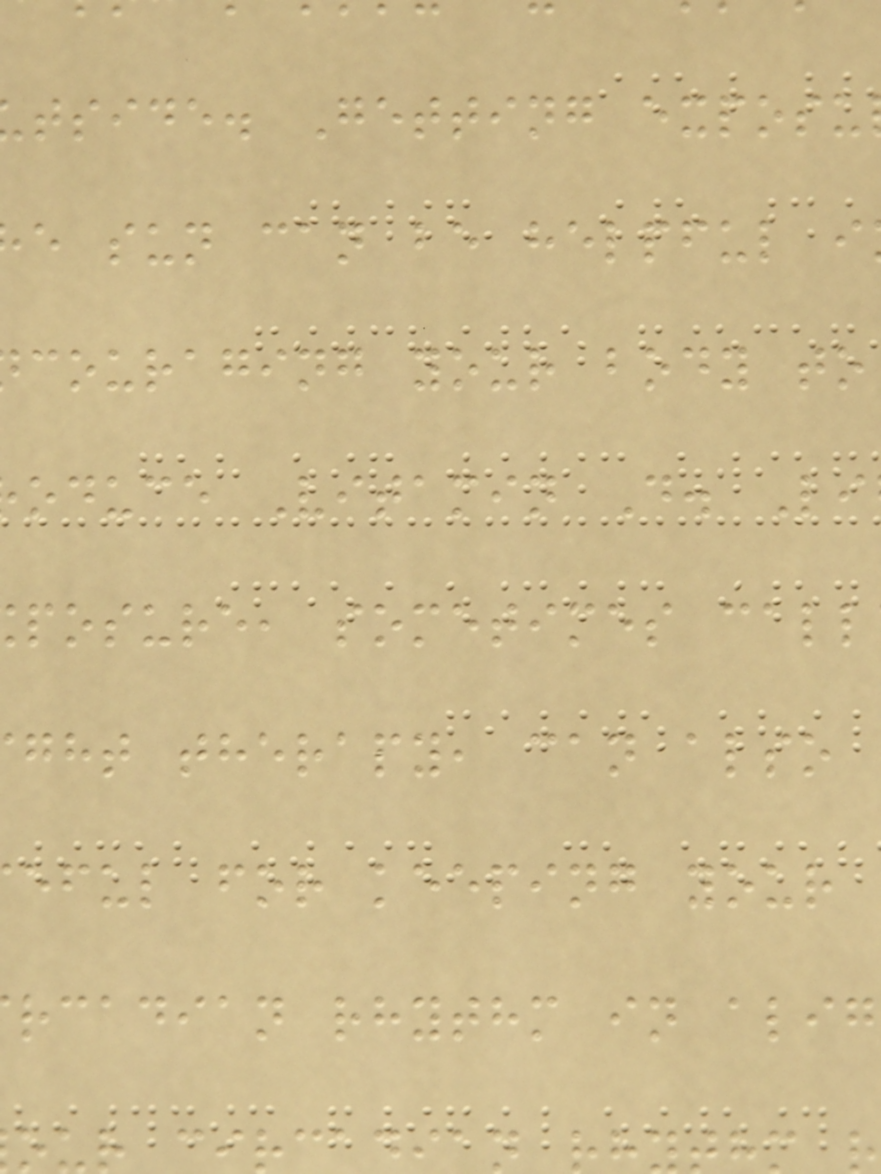tside. Getting exposu
e sun can be helpful i
couraging your body to
oduce Vitamin D. Li
posure, sometimes call
ght therapy, can also
eful for keeping your
rcadian rhythm in alig
